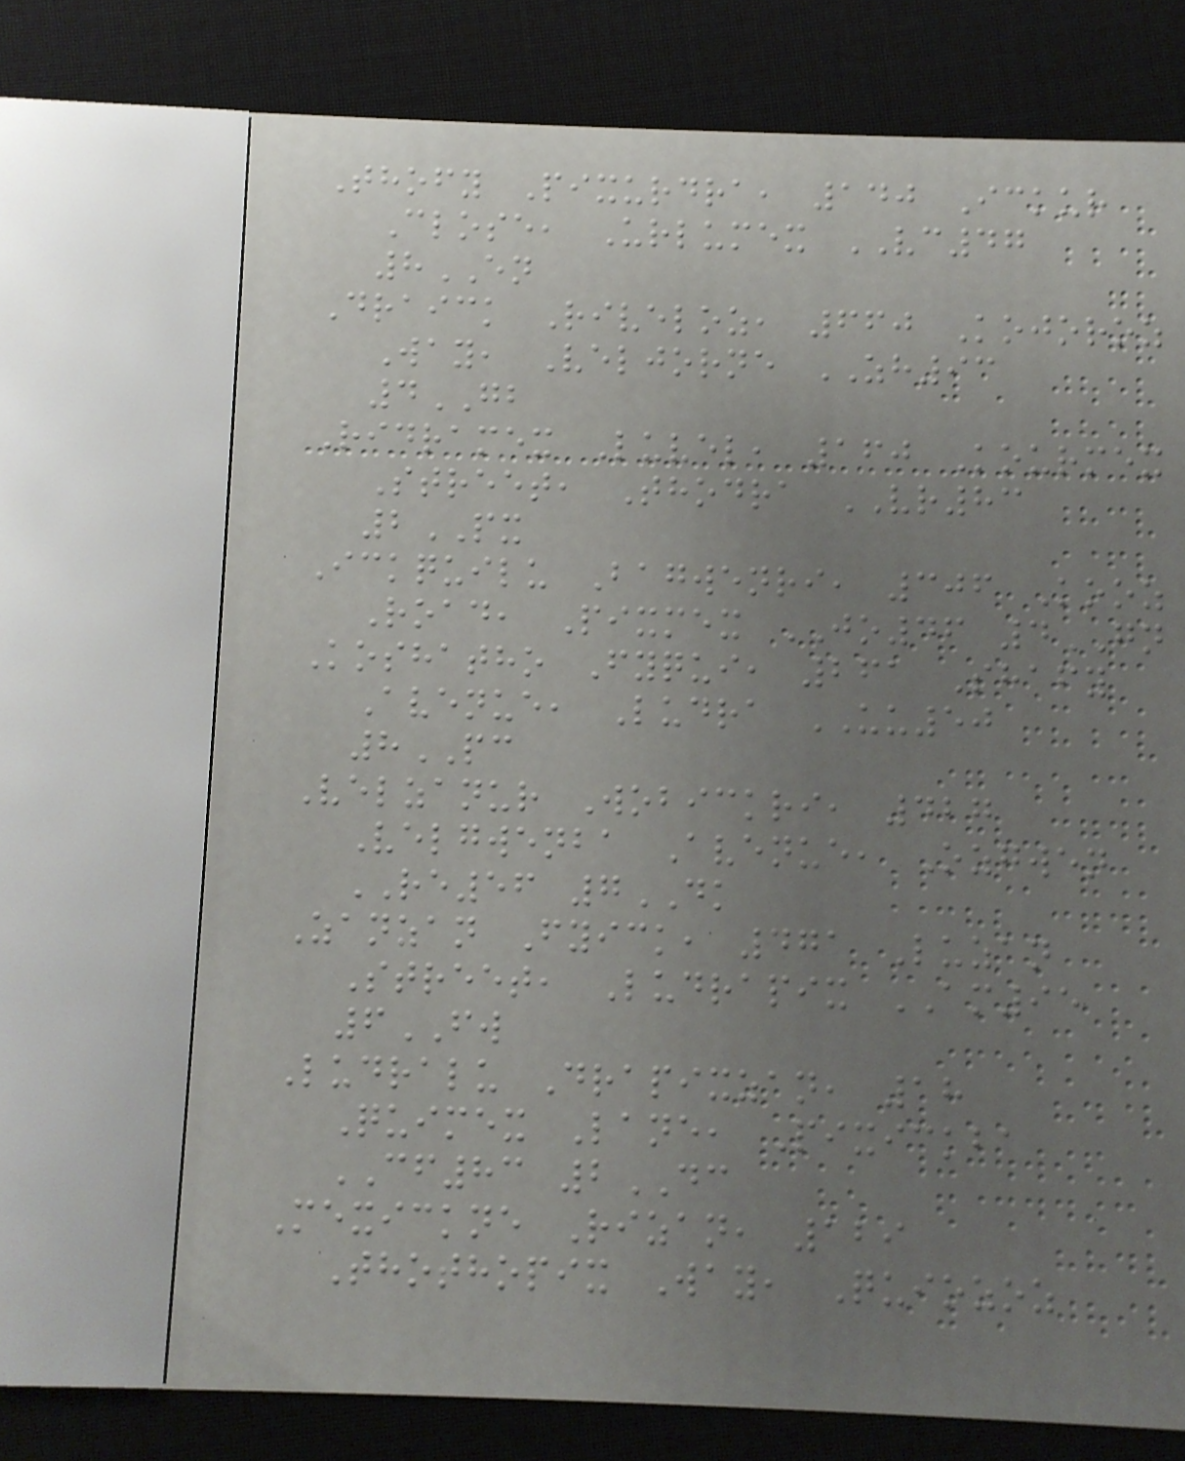Thofy Pixurdra, 140 Ickur
Close, Urlumex VC47
8EN
Draick Riveloz, 660 Kojoroz
Way, Veljorne ZH93
4GB
Ridramex Luvel, 160 Kourmex
Street, Thodra VR83
2PX
Ickquilu Bagwenri, 306 Kooz
Road, Pixmex JO46 4GN
Koshatho Fyqui, 261 Shafy
Avenue, Ludra UU50
8PC
Velzanur Wobickri, 427
Velgwenba Avenue, Ozgwen
RE56 7DK
Zanzan Fyick, 471 Luzan
Street, Ludrapix AM95
6FW
Ludralu Drapixzan, 18
Quimex Lane, Pixickba
CF83 2DC
Mexickne Rizan, 129
Thothopix Way, Quiozoz
